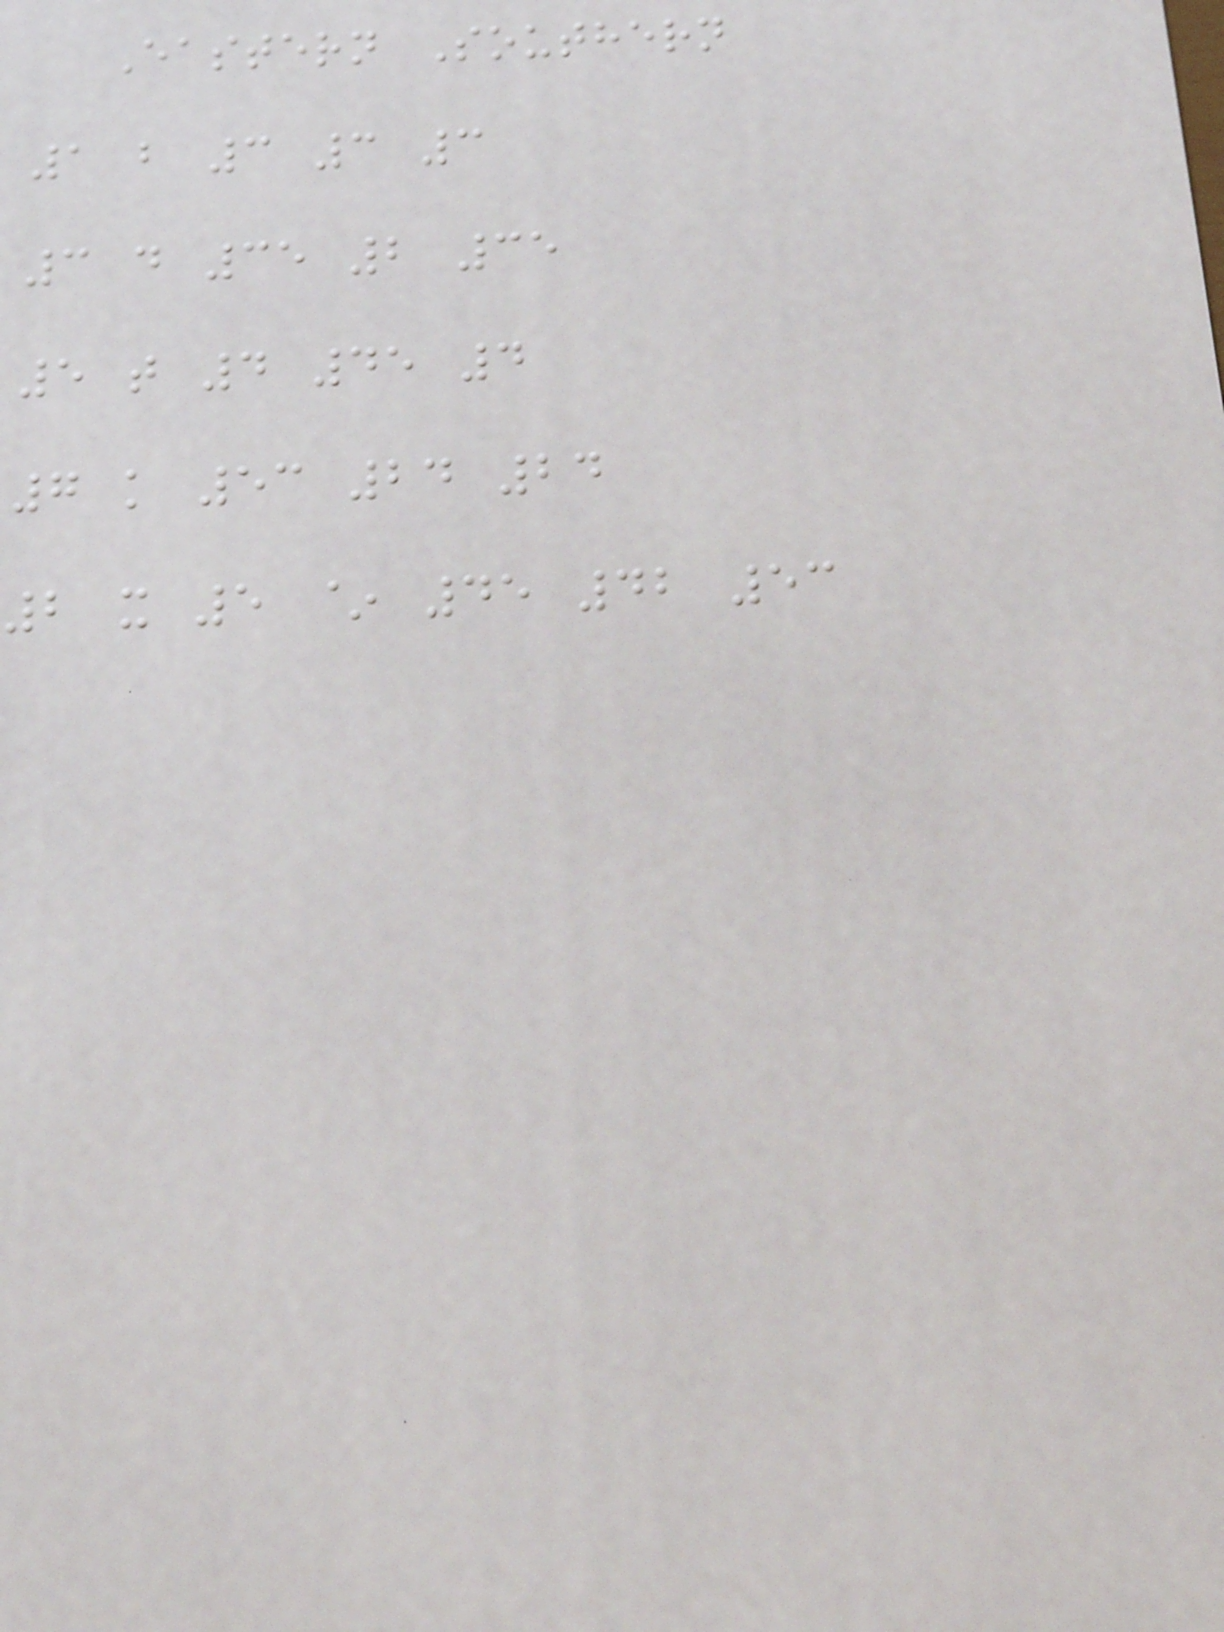Eastern Southern
1 b 3 3 3
3 d 35 2 35
5 t 4 45 4
7 k 53 24 24
2 x 5 ~ 45 42 53
